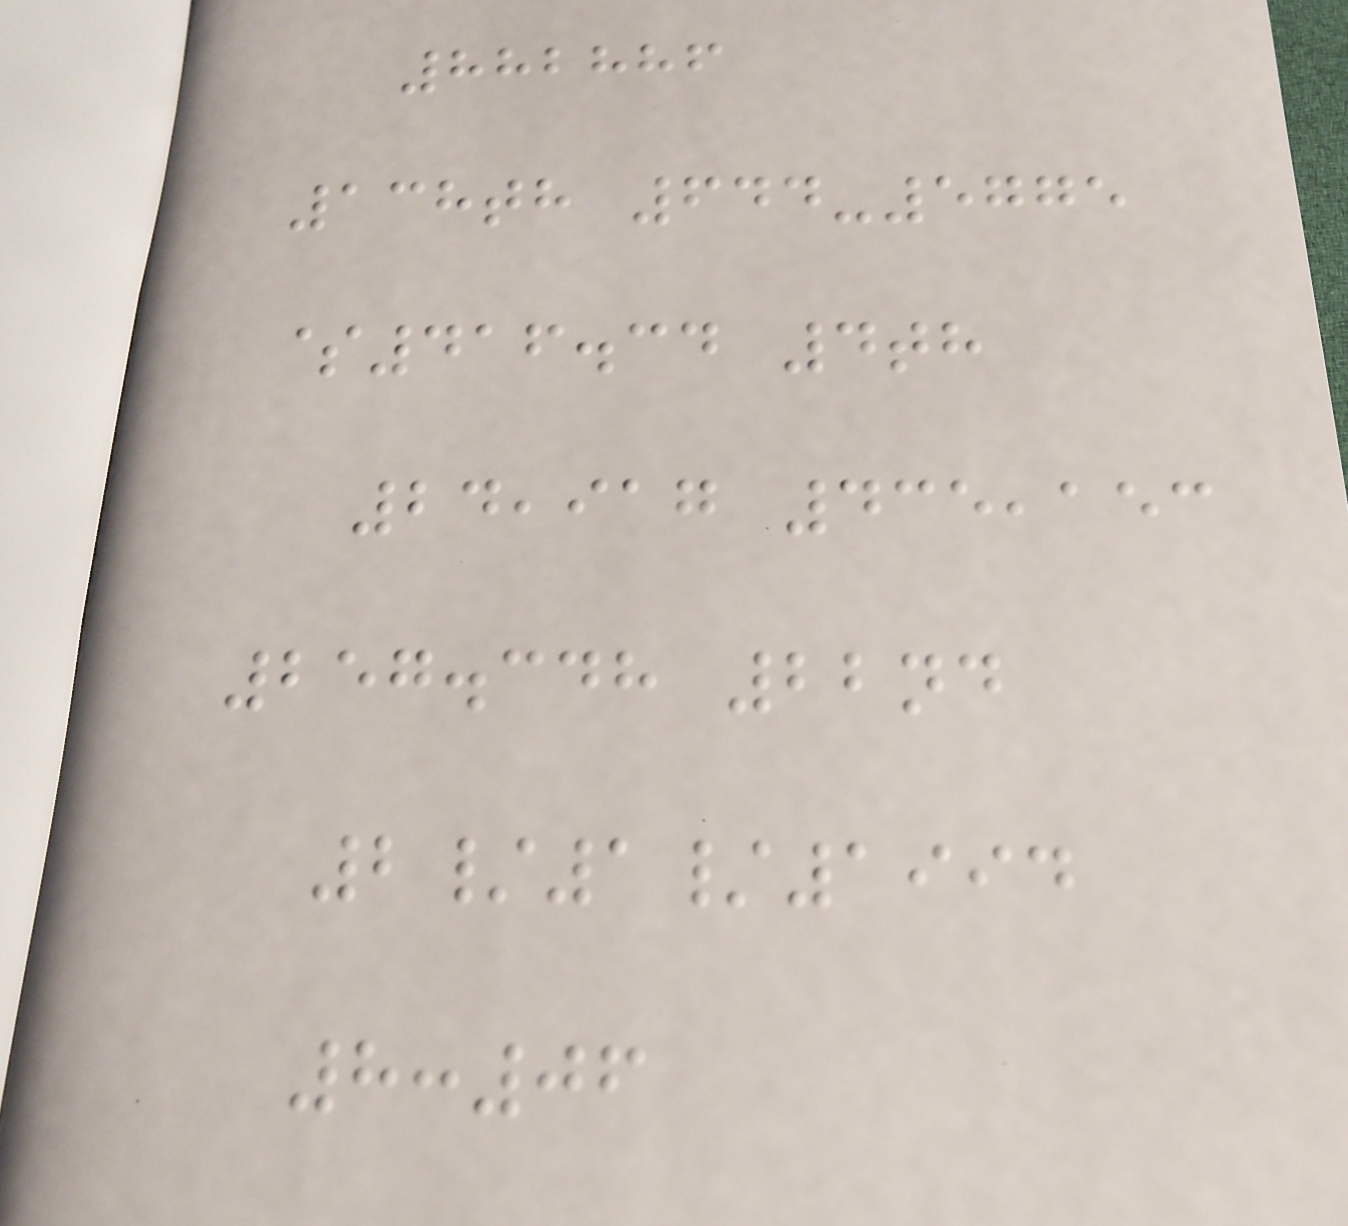882886
138th 644-5775
$416.34 4th
24,917 435,153
257.348 22nd
2/1/1994
8:06
